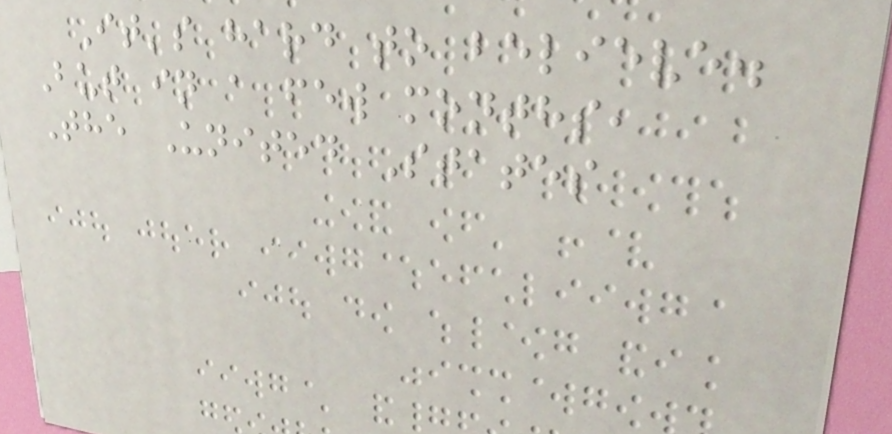It's hard to believe.
But in a few months,
The United States
